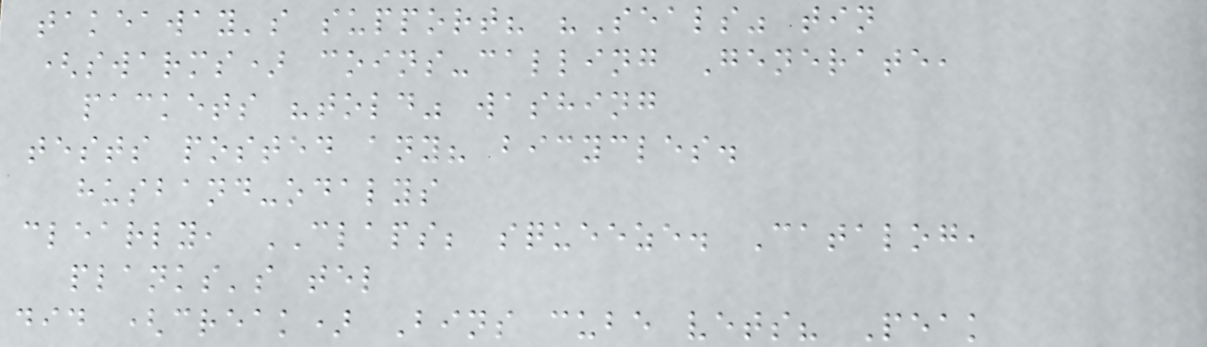takeaway's support? "Seals" tin
(swarms) coins-calling Generate,
packets "told" washing
tests posted any? bicycles.
husband-odalys
clearly, CLAPS; squeeze. Catalog,
planks's tel
did (creak) Bins cube vets? Peak
